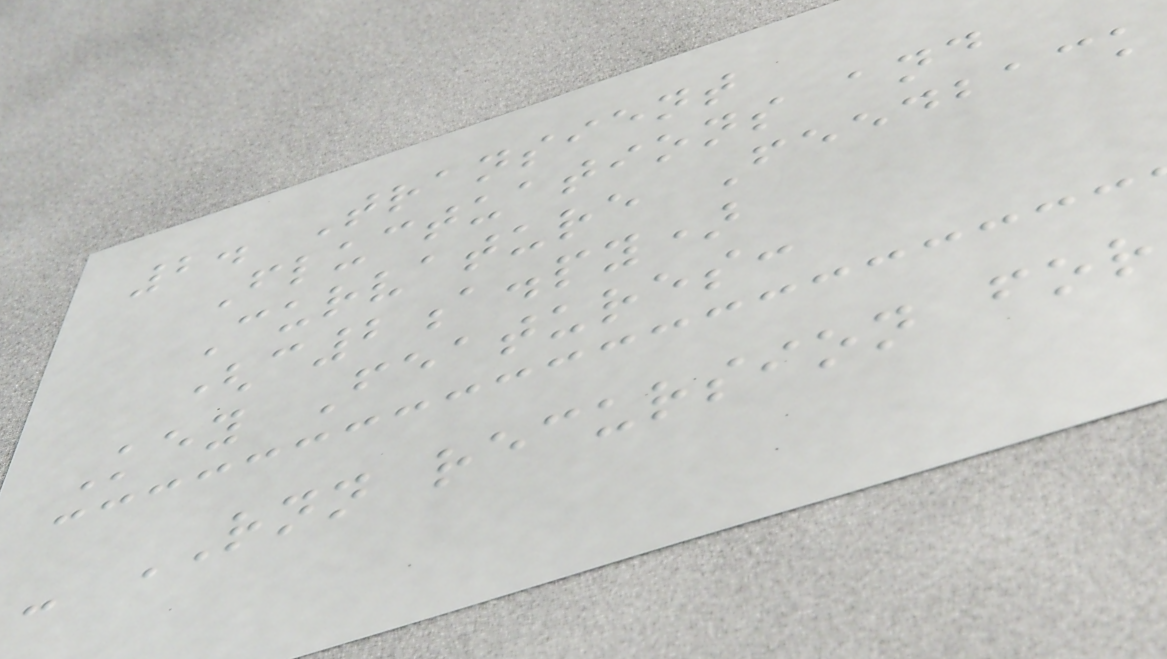2. Transient
Fluctuations and
Curvature Feedback
(c2a.py)
Key Features:
- RNN recursion for
